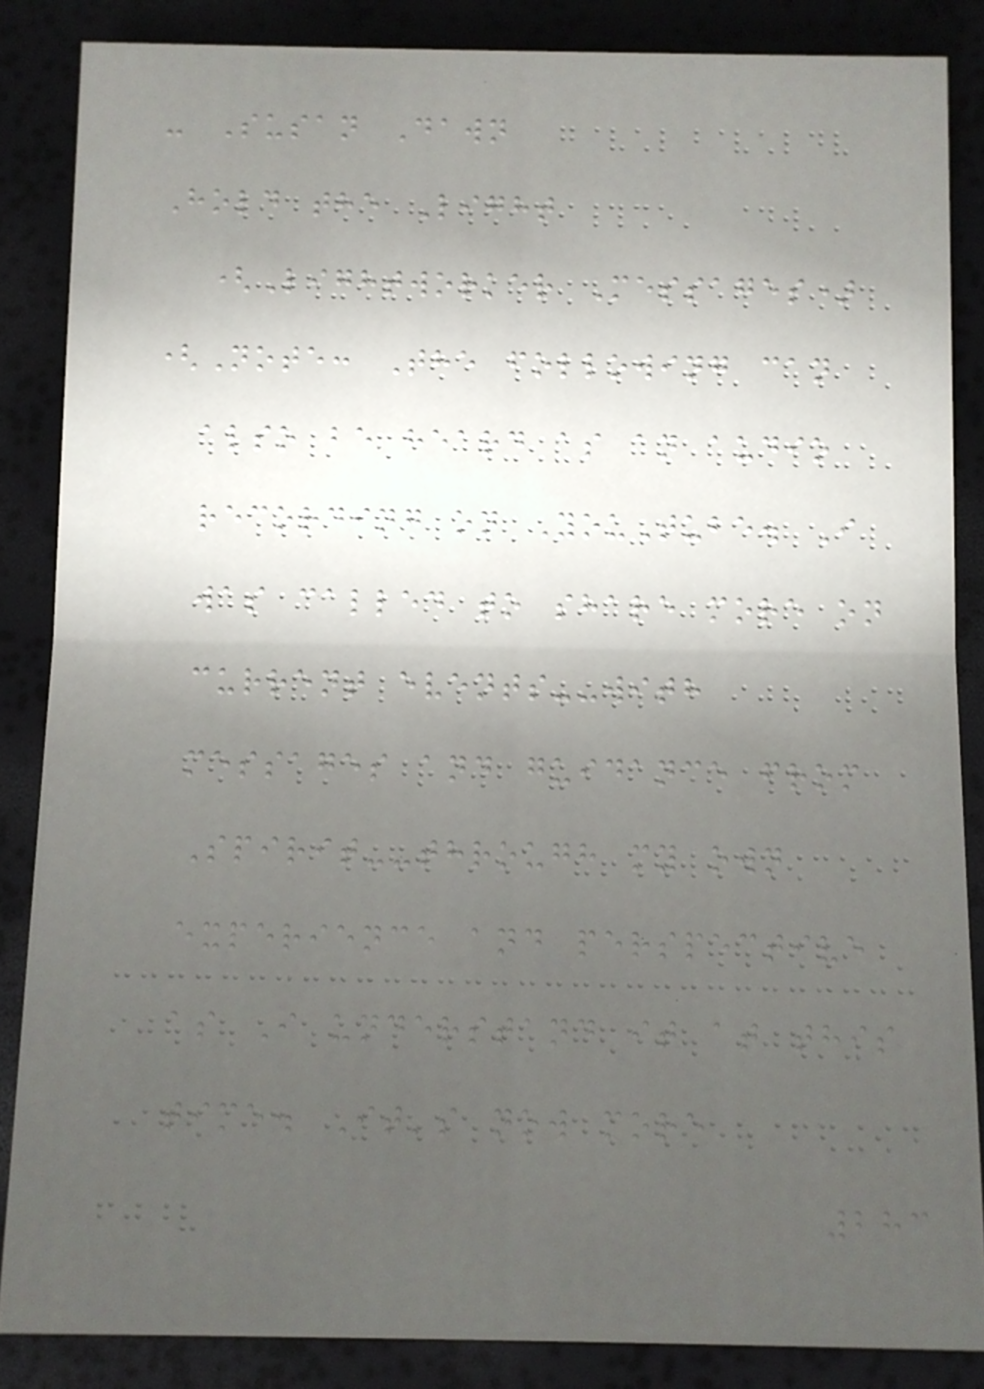- Susan Dawn
Hold the Light
(Lightworker Messages)
(Note: The following can
also be heard as an audio
recording on YouTube. I
was called to share more on
current events--with
messages and guidance from
Spirit--through my own
experience and perspective
as I understand it at this
time. It's now more
283
